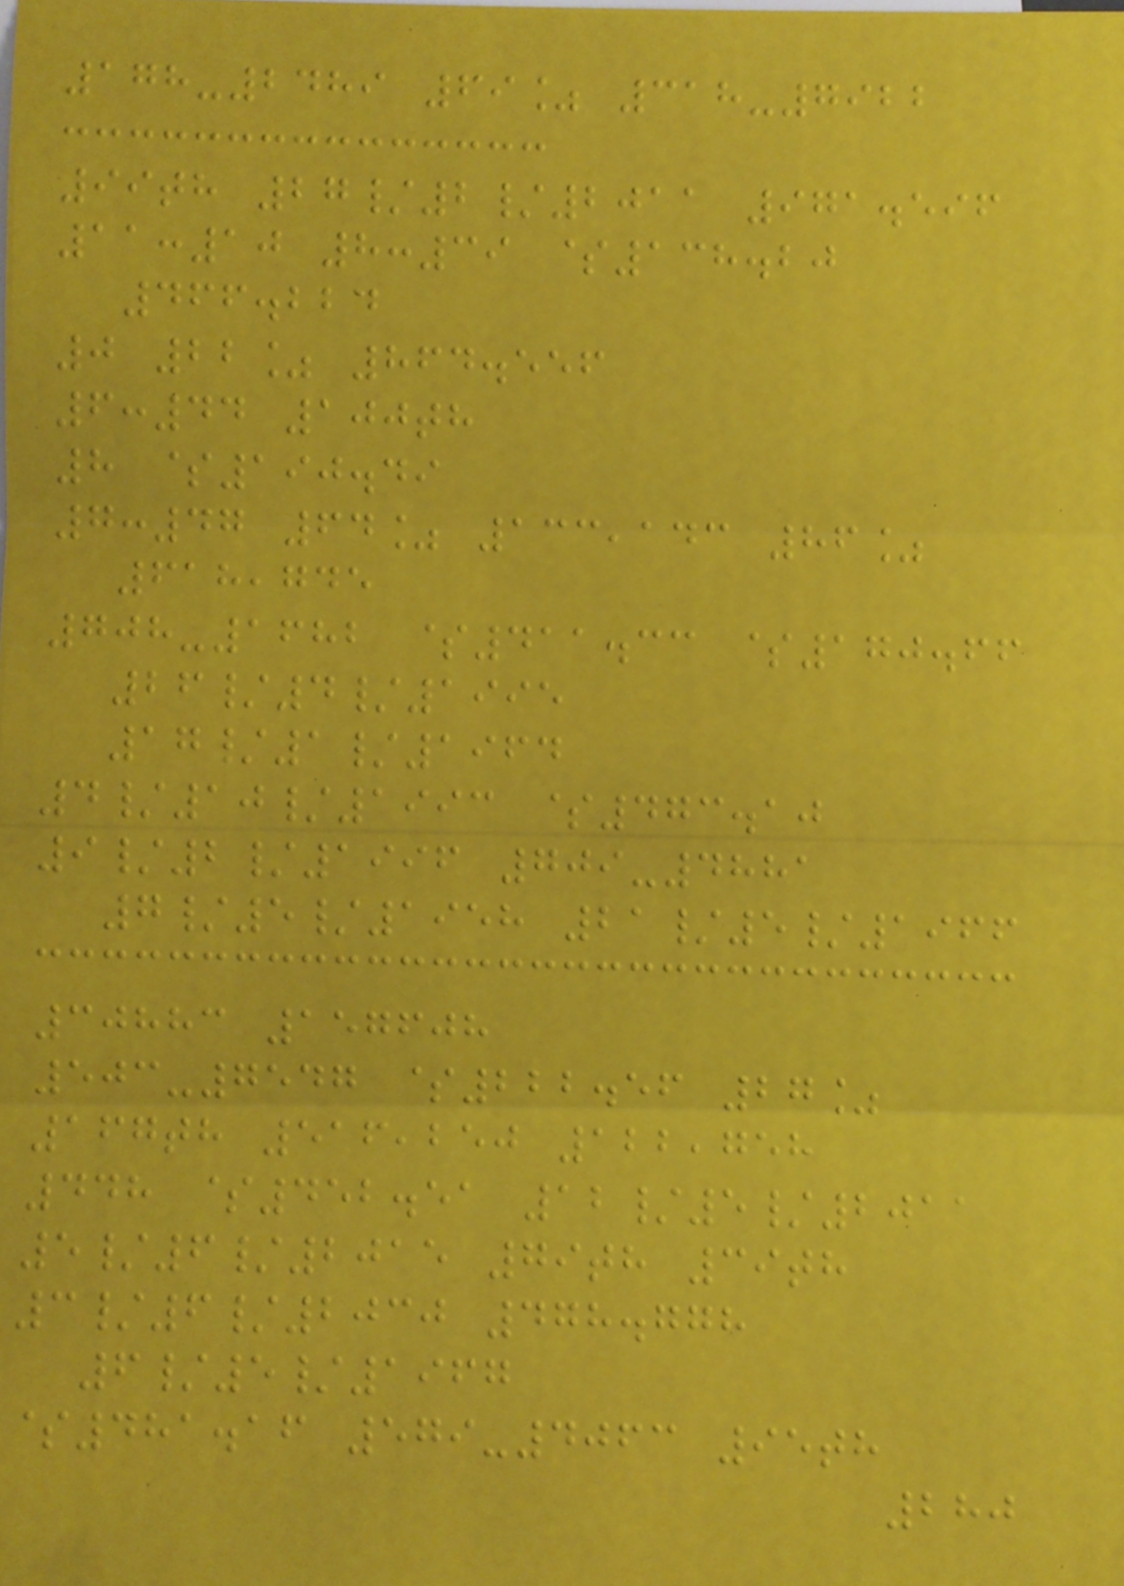178-2489 69% 318-7922
99th 27/2/2011 971.596
11:10 8:39 $138.20
466.224
0 22% 864.556
6:44 100th
8 $190.49
7:47 64% 133,143 86%
618,745
708-1682 $411.33 $170.66
26/4/1995
17/1/1964
4/10/1993 $473.10
9/2/1996 709-4881
7/5/1958 21/5/1966
30883 157608
503-7547 $222.56 27%
167th 516,250 122,758
448 $452.51 12/5/2011
5/6/2015 79th 39th
3/6/2030 478.778
6/5/1967
$481.16 579-4063 95th
280
